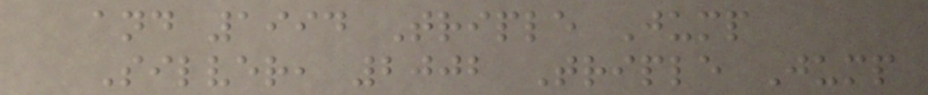and 1994 Triple Jump
Silver, 2002 Triple Jump
